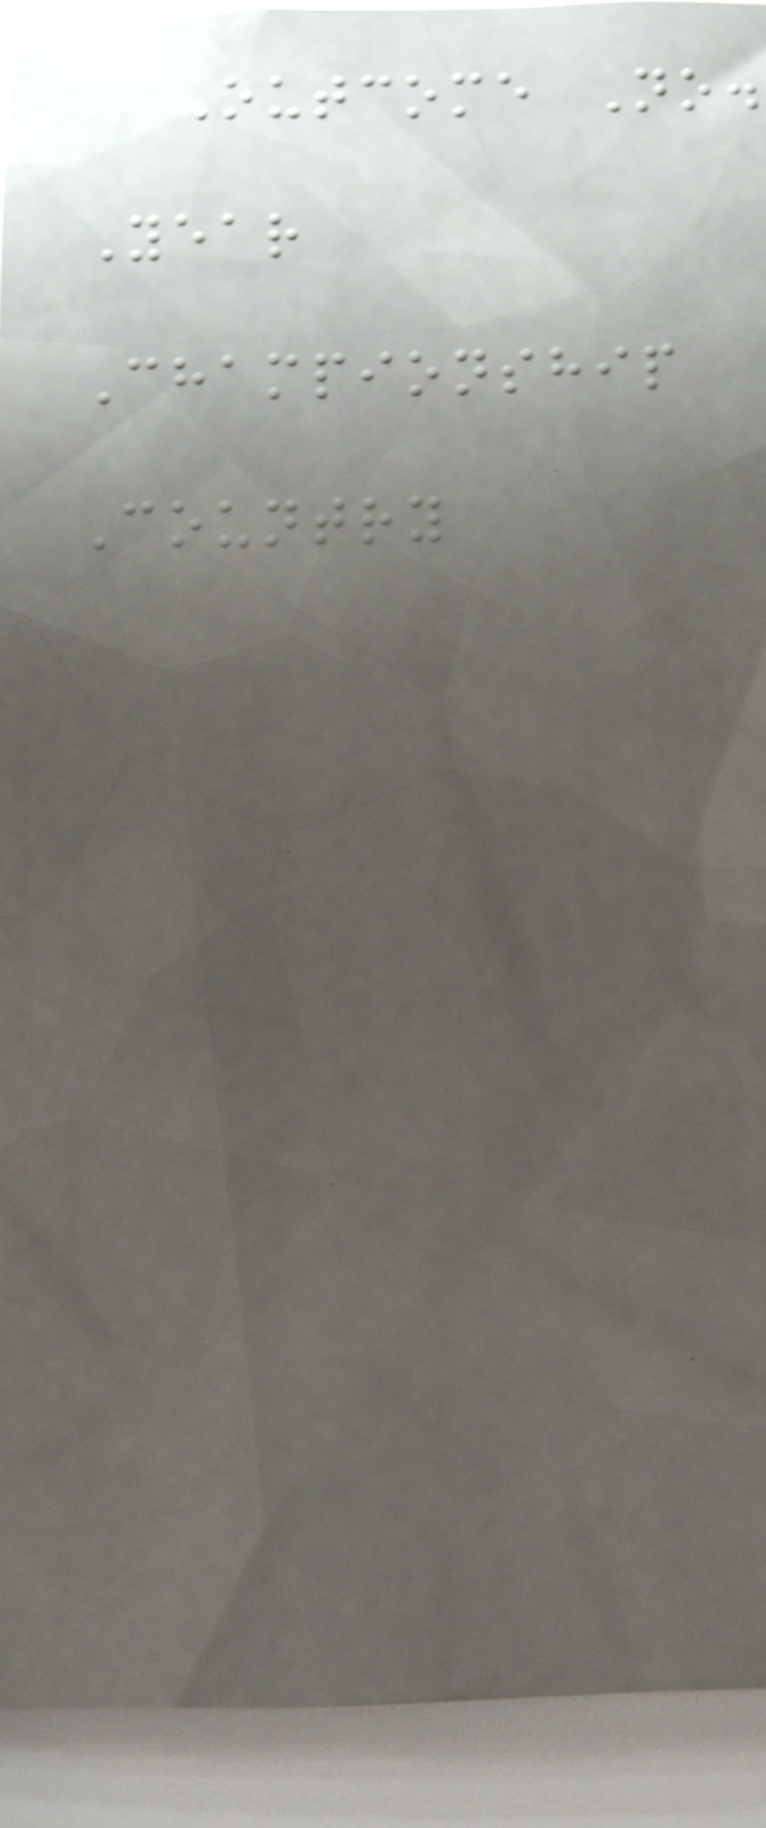Outcome No.
Year
Championship
Country
